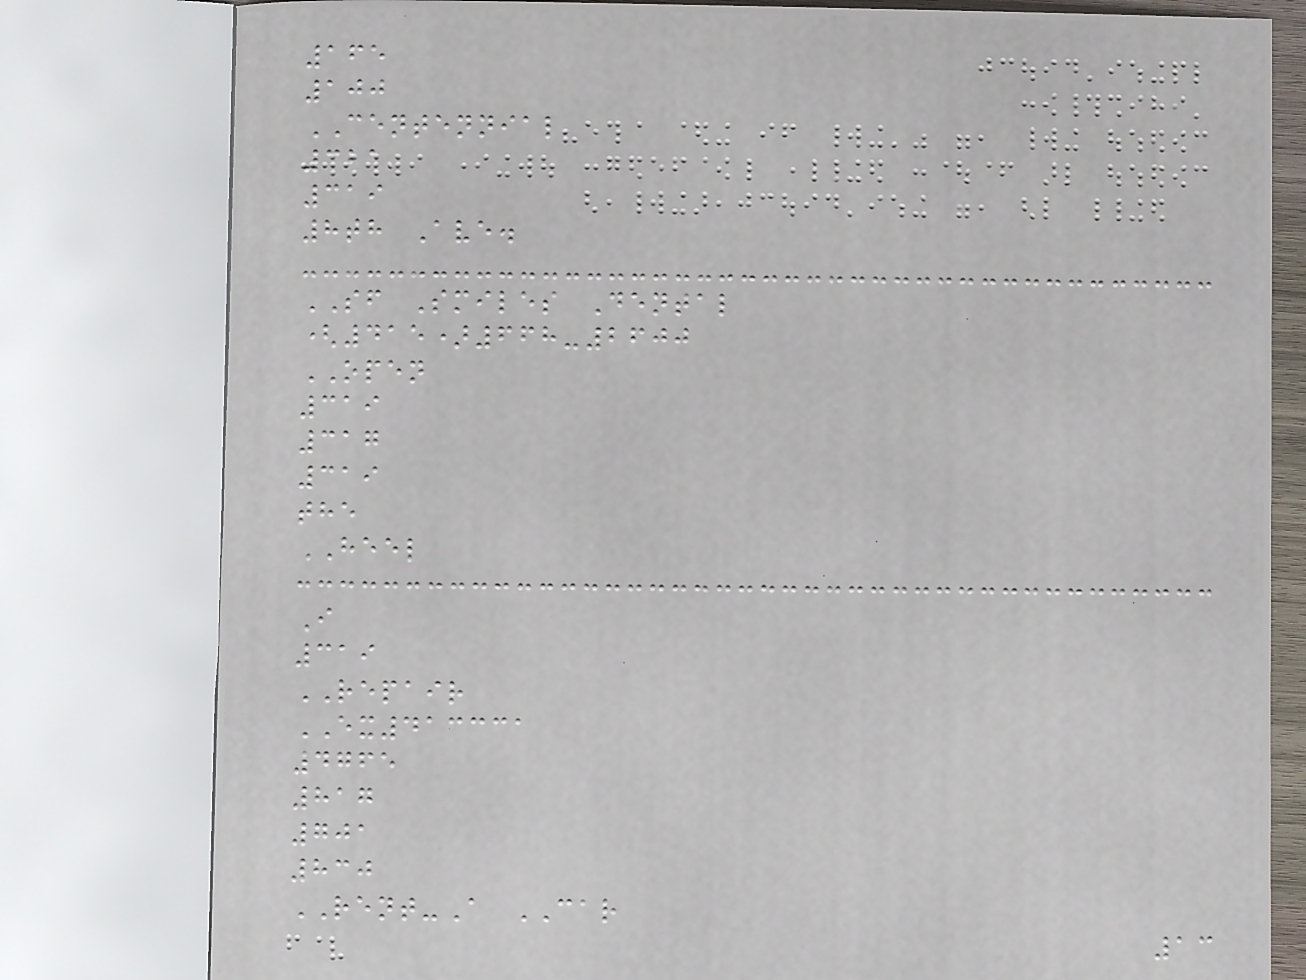165
100
CENTENNIAL
321
319
8th Ave.
SF Smiles Dental
(415)668-2600
OPEN
319
317
319
the
HEEL
I
319
REPAIR
EX413331
4765
817
701
830
RENT-A CAR
13
